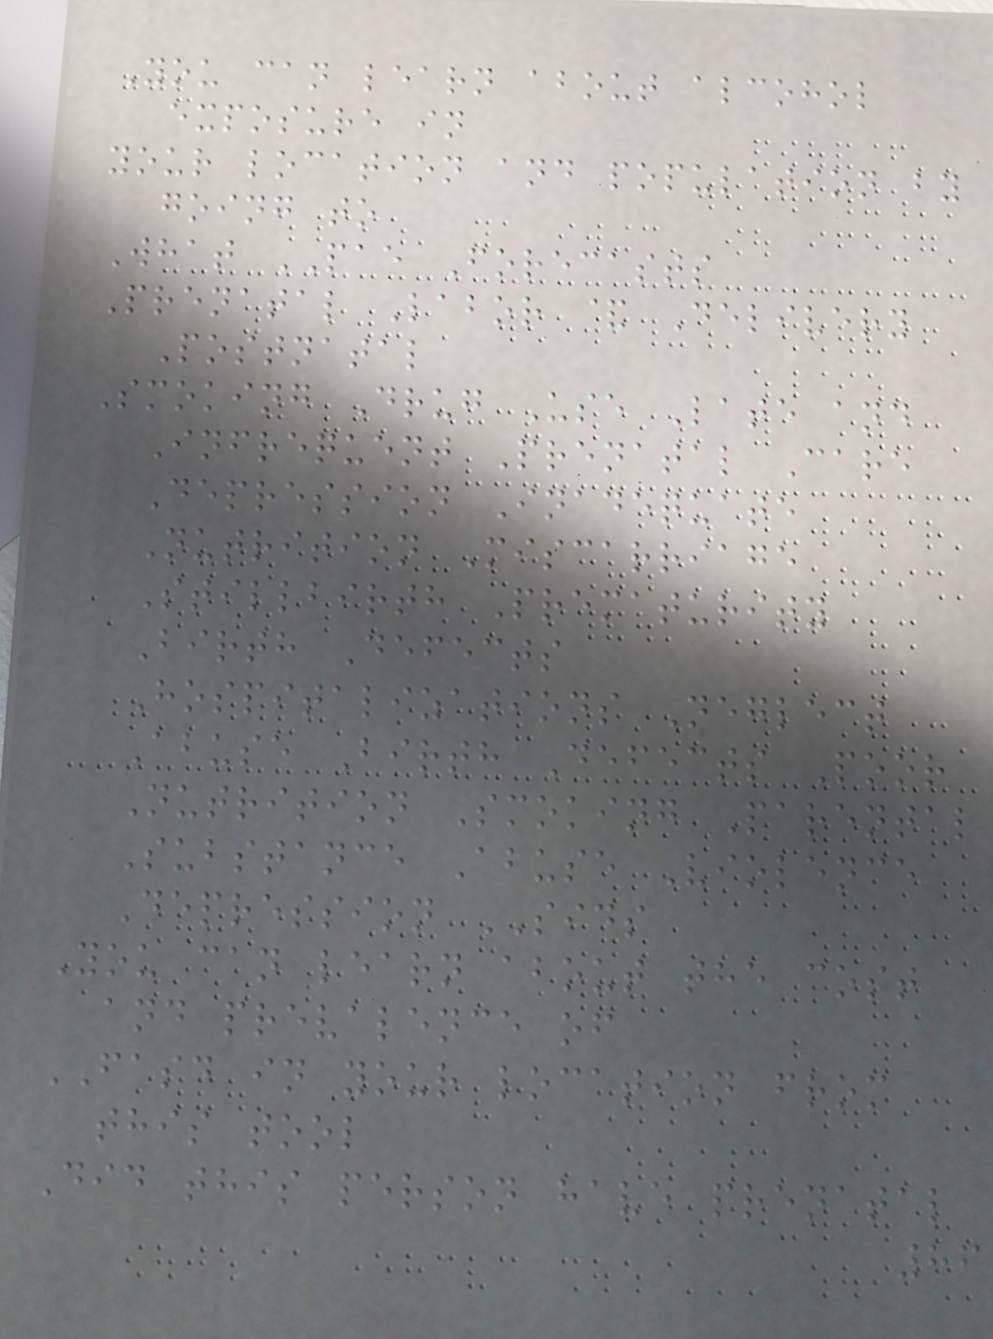You can learn about alcohol
exposure in
your location and population by
going to
What PAE Forecasts
Prenatal Labor & Delivery
Postnatal
Smoking Drug Use Late and
Infrequent Prenatal Care
Depression Inadequate
Nutrition Miscarriage
Stillbirth Prematurity
Birth Defects
Hospitalizations Neglect
Abuse Birth Defects Poor
Nutrition Smoking Parental
Substance Abuse Violence
Depression SIDS
You can learn about the cost
and prevalence of
FASD in your location from
this tool
Did this person have prenatal
86
